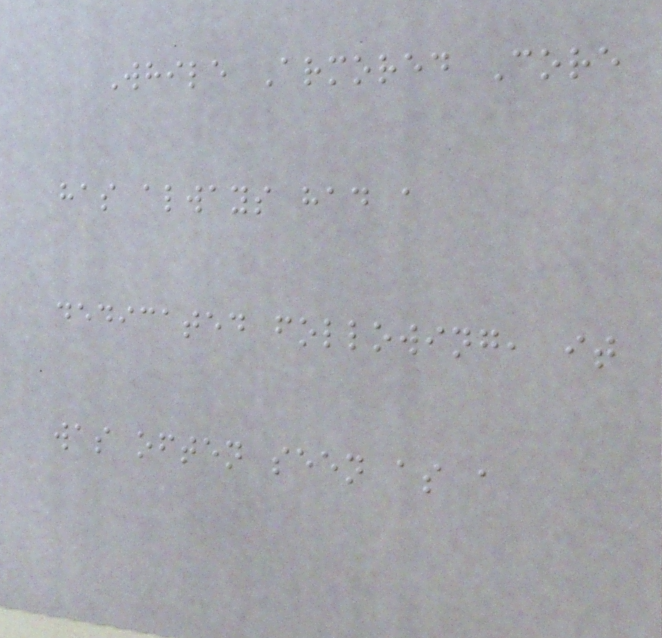While Armored Core
has always had a
dedicated following, it
was often seen as a
